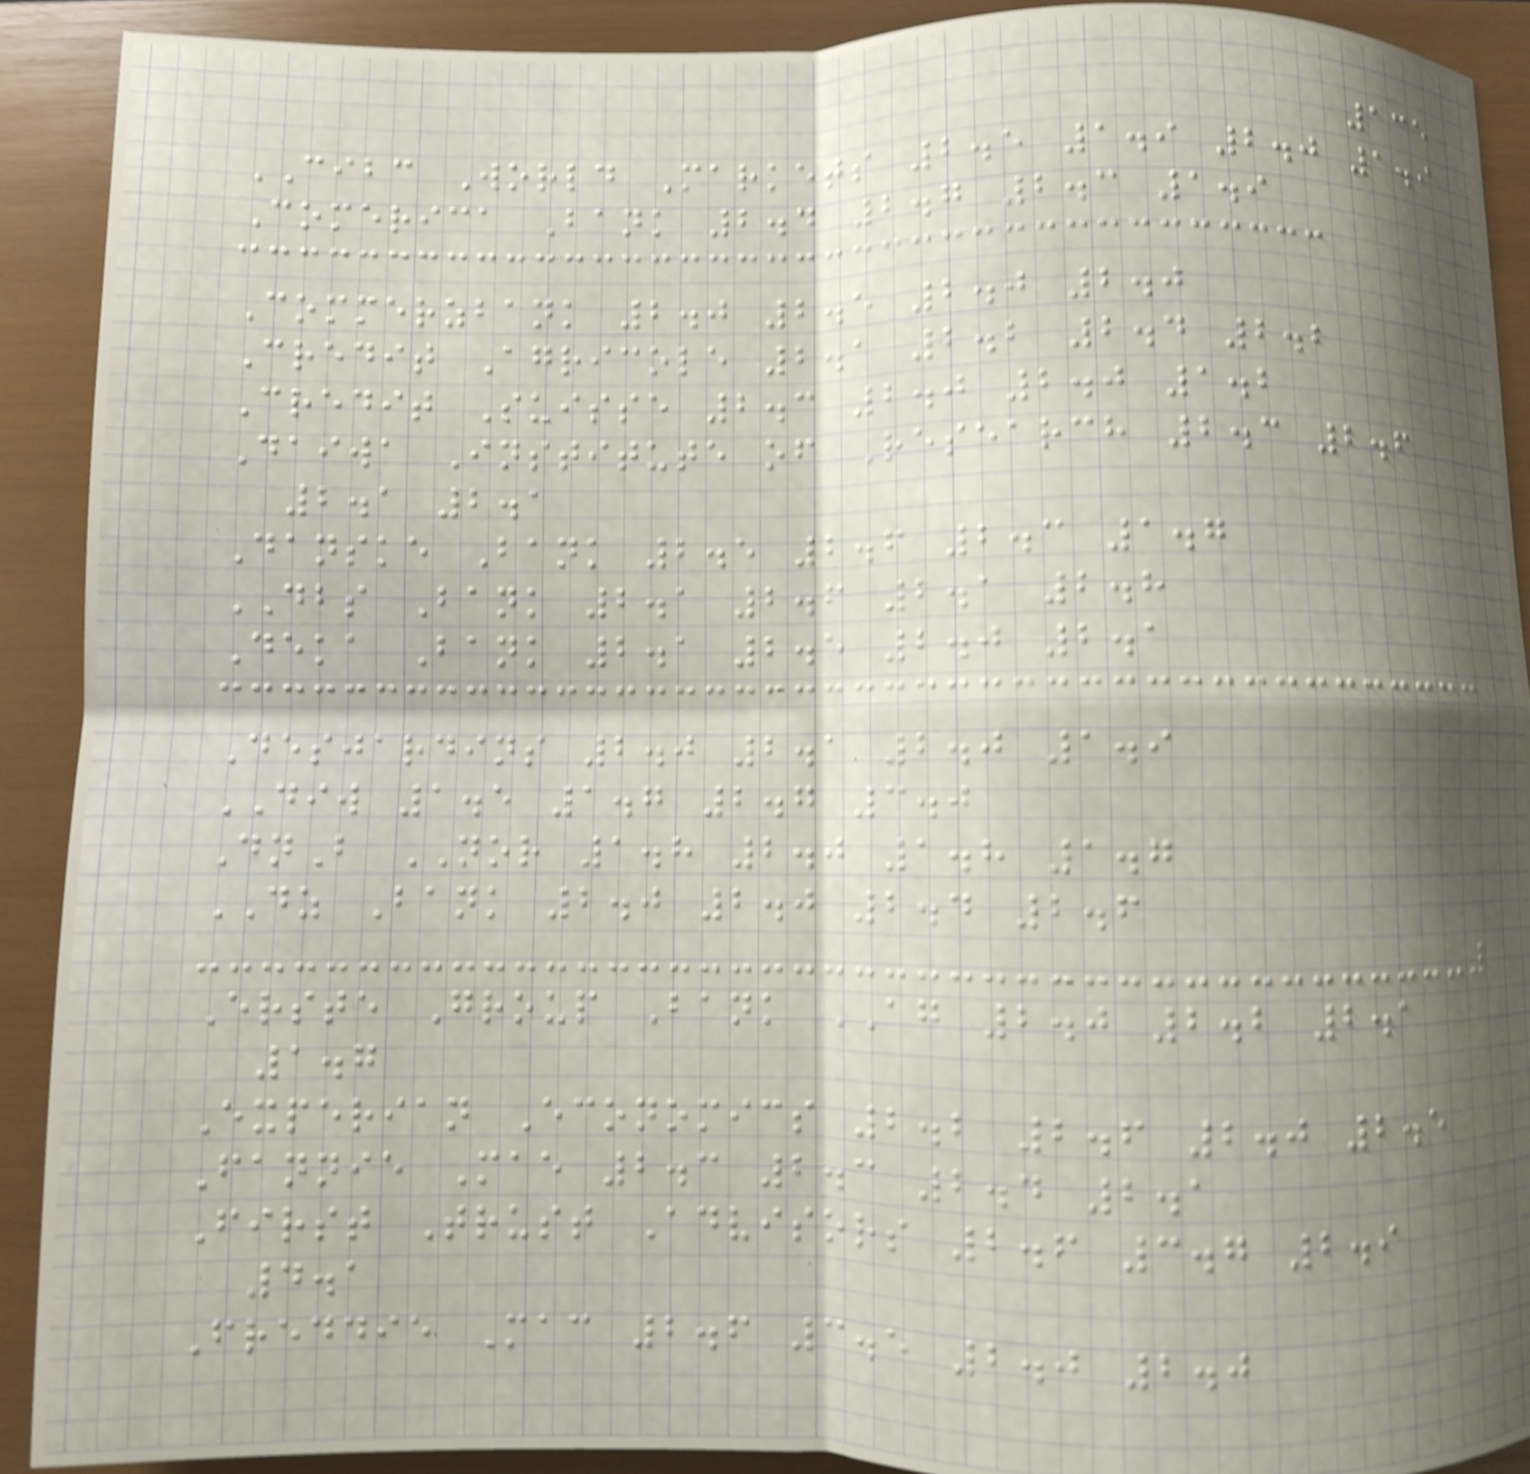135
CIBC World Markets 2.5 1.9 2.0 1.9
Comerica Bank 2.4 2.7 2.3 1.9
Commerzbank 2.0 2.5 2.0 2.0
Credit Agricole 2.1 2.2 2.4 2.2
Credit Suisse 2.3 2.0 2.0 1.2
Daiwa Institute of Research 2.3 2.6
2.1 2.1
Danske Bank 2.5 2.6 2.3 1.7
DBS Bank 2.1 2.6 2.1 2.8
Deka Bank 2.1 2.5 2.0 2.1
Desjardins 2.0 2.1 2.0 1.9
DIW 1.5 1.7 2.7 3.0
DnB NOR 1.8 2.0 1.8 1.7
DZ Bank 2.0 2.0 2.4 2.6
Erste Group Bank AG 2.0 2.2 2.1
1.7
Experian Economics 2.2 2.6 2.0 2.5
Fannie Mae 2.3 2.3 2.4 2.1
First Trust Advisors 2.6 3.7 2.9
4.1
Freddie Mac 2.6 3.5 2.0 2.0
